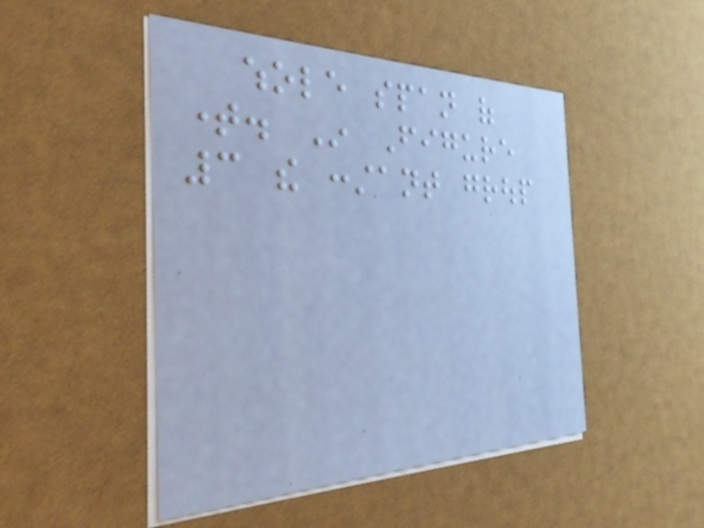whole span of
time. In Figure
3 the constant group
